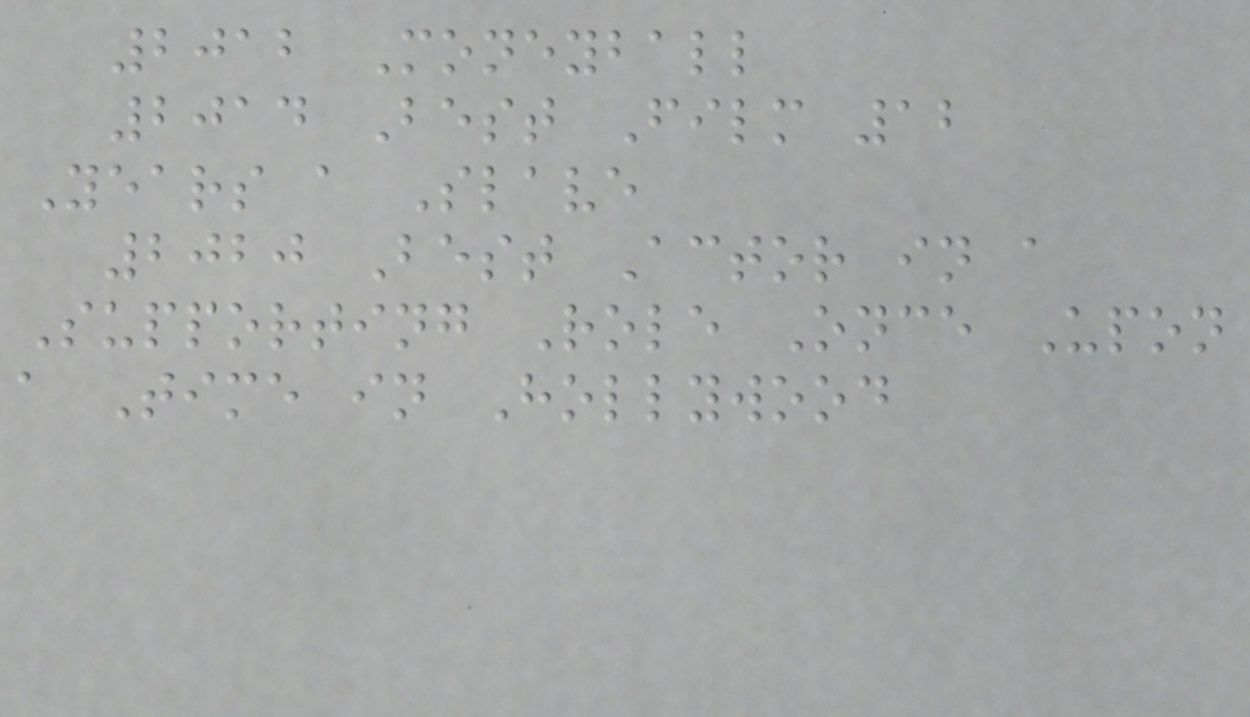2012 Moneyball
2014 Best Film 12
Years a Slave
2020 Best Actor in a
Supporting Role Once Upon
a Time in Hollywood
